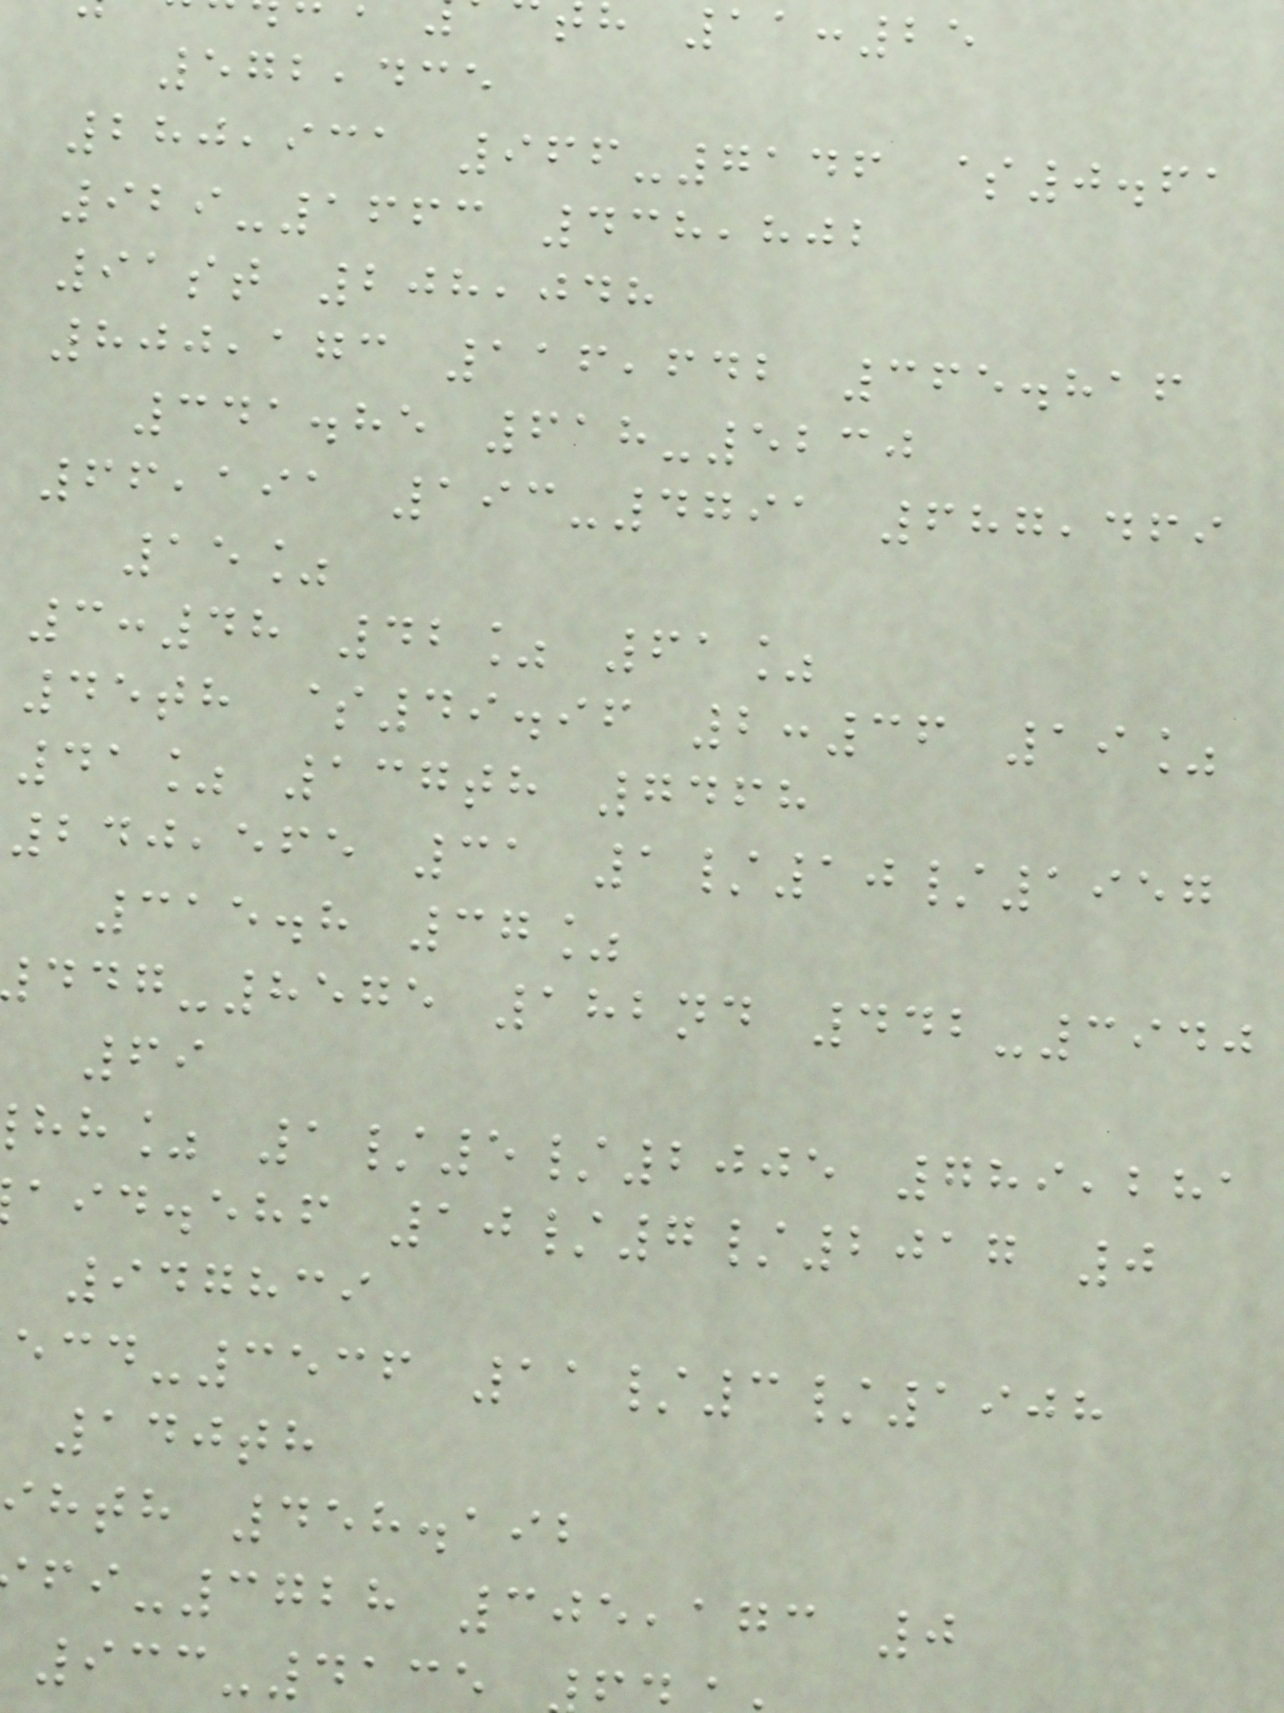h 11:25
572,435
280,931 966-7146 $0.61
929-1663 438,802
91st 208,048
800,173 116,642 365.816
341.85 618-5230
66,191 193-4791 687,469
15%
3:48 42% 61%
45th $49.96 2:36 19%
41% 137th 7468
240,565 31 1/10/1957
315.8 37%
-8575 182nd 442-3940
69
hh% 1/5/2005 789,281
aid.ehf 10/7/2017 0
947839
-3536 11/3/1908
140th
hth 458.192
-3728 305,173 0
933-4135
